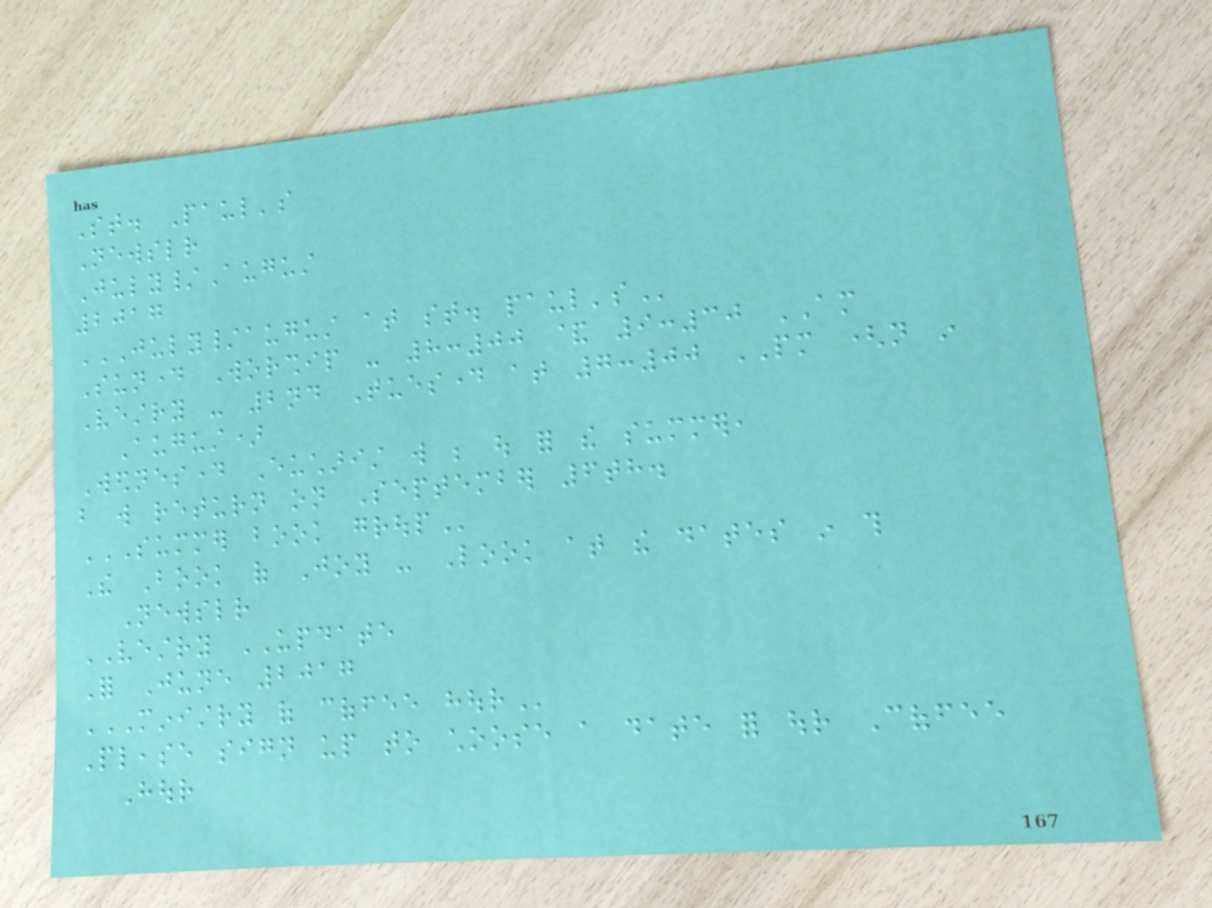St. Paul's
Newsletter
July/August
2017
JULY/AUGUST AT ST. PAUL'S
Sunday Worship - 8:00 & 9:30 AM
Vestry - 2nd Tuesday at 7:00 PM (not in
August)
Wednesday Eucharist will be out for the summer,
but will return on September 6th.
SUMMER BOOK GROUP
The Book of Joy - Look at the dates in this
Newsletter
VESTRY UPDATE
For June 2017
MINISTRY OF COFFEE HOUR
Please sign up to choose a date for our Coffee
Hour
